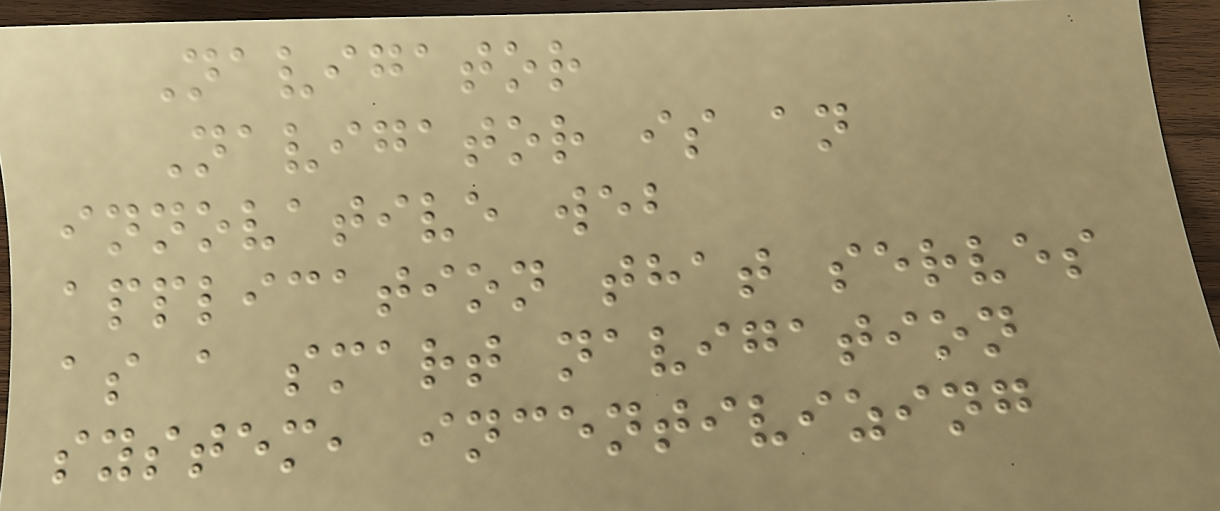Navigator
Navigator is an
innovative web
application that serves
as a smart navigation
system, incentivizing
